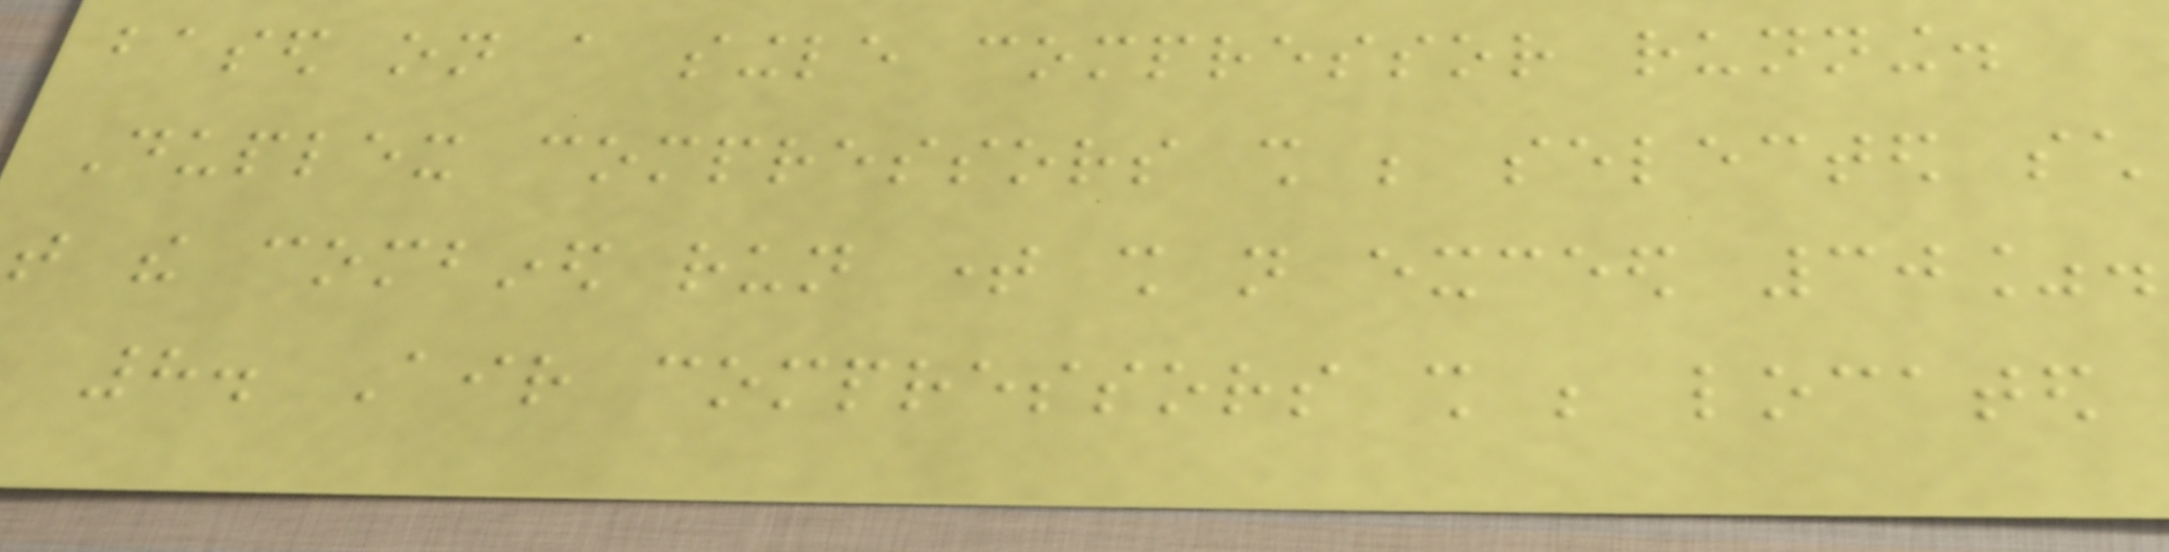based on a single compressor running.
Duplex compressors shall be selected such
that the combined run time shall not exceed 30%.
8. Air compressors shall be located
